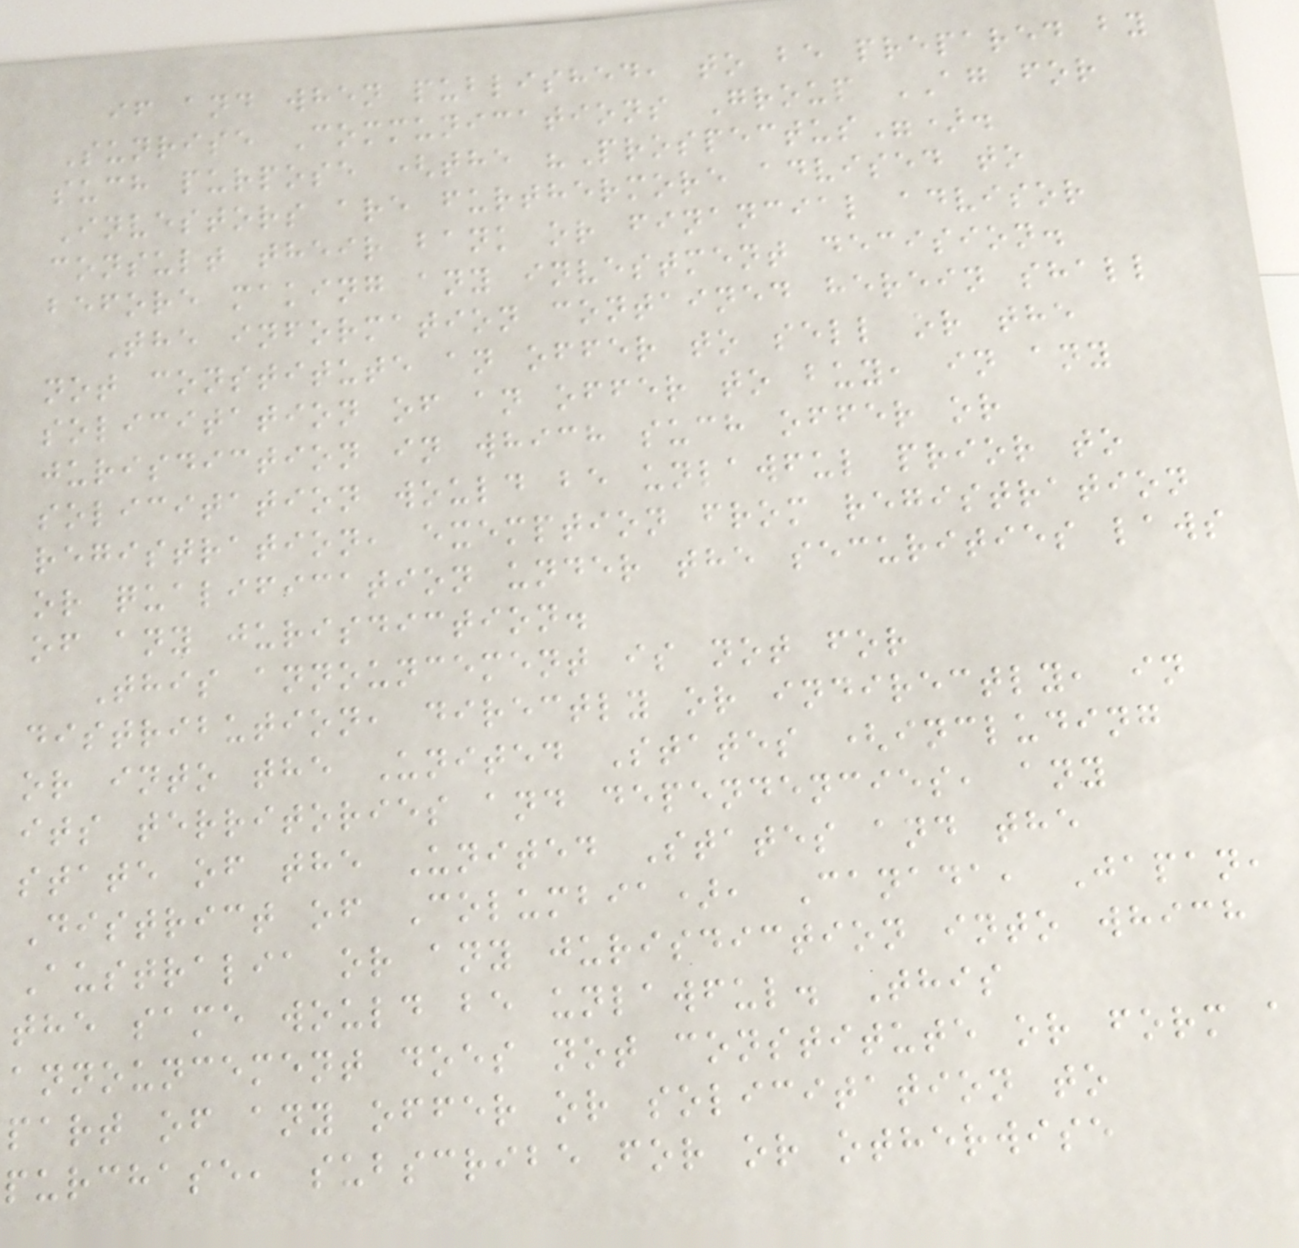if and when published, to be prepared by
Sunrise Communications Group AG for
such purpose (the "Prospectus").
Investors are furthermore advised to
consult their bank or financial advisor
before making any investment decision.
The information contained herein shall
not constitute an offer to sell or the
solicitation of an offer to buy, in any
jurisdiction in which such offer or
solicitation would be unlawful prior to
registration, exemption from registration
or qualification under the securities laws
of any jurisdiction.
This announcement is not for
distribution, directly or indirectly, in
or into the United States (including
its territories and dependencies, any
state of the United States and the
District of Columbia), Canada, Japan,
Australia or any jurisdiction into which
the same would be unlawful. This
announcement does not constitute or form a
part of any offer or solicitation to
purchase, subscribe for or otherwise
